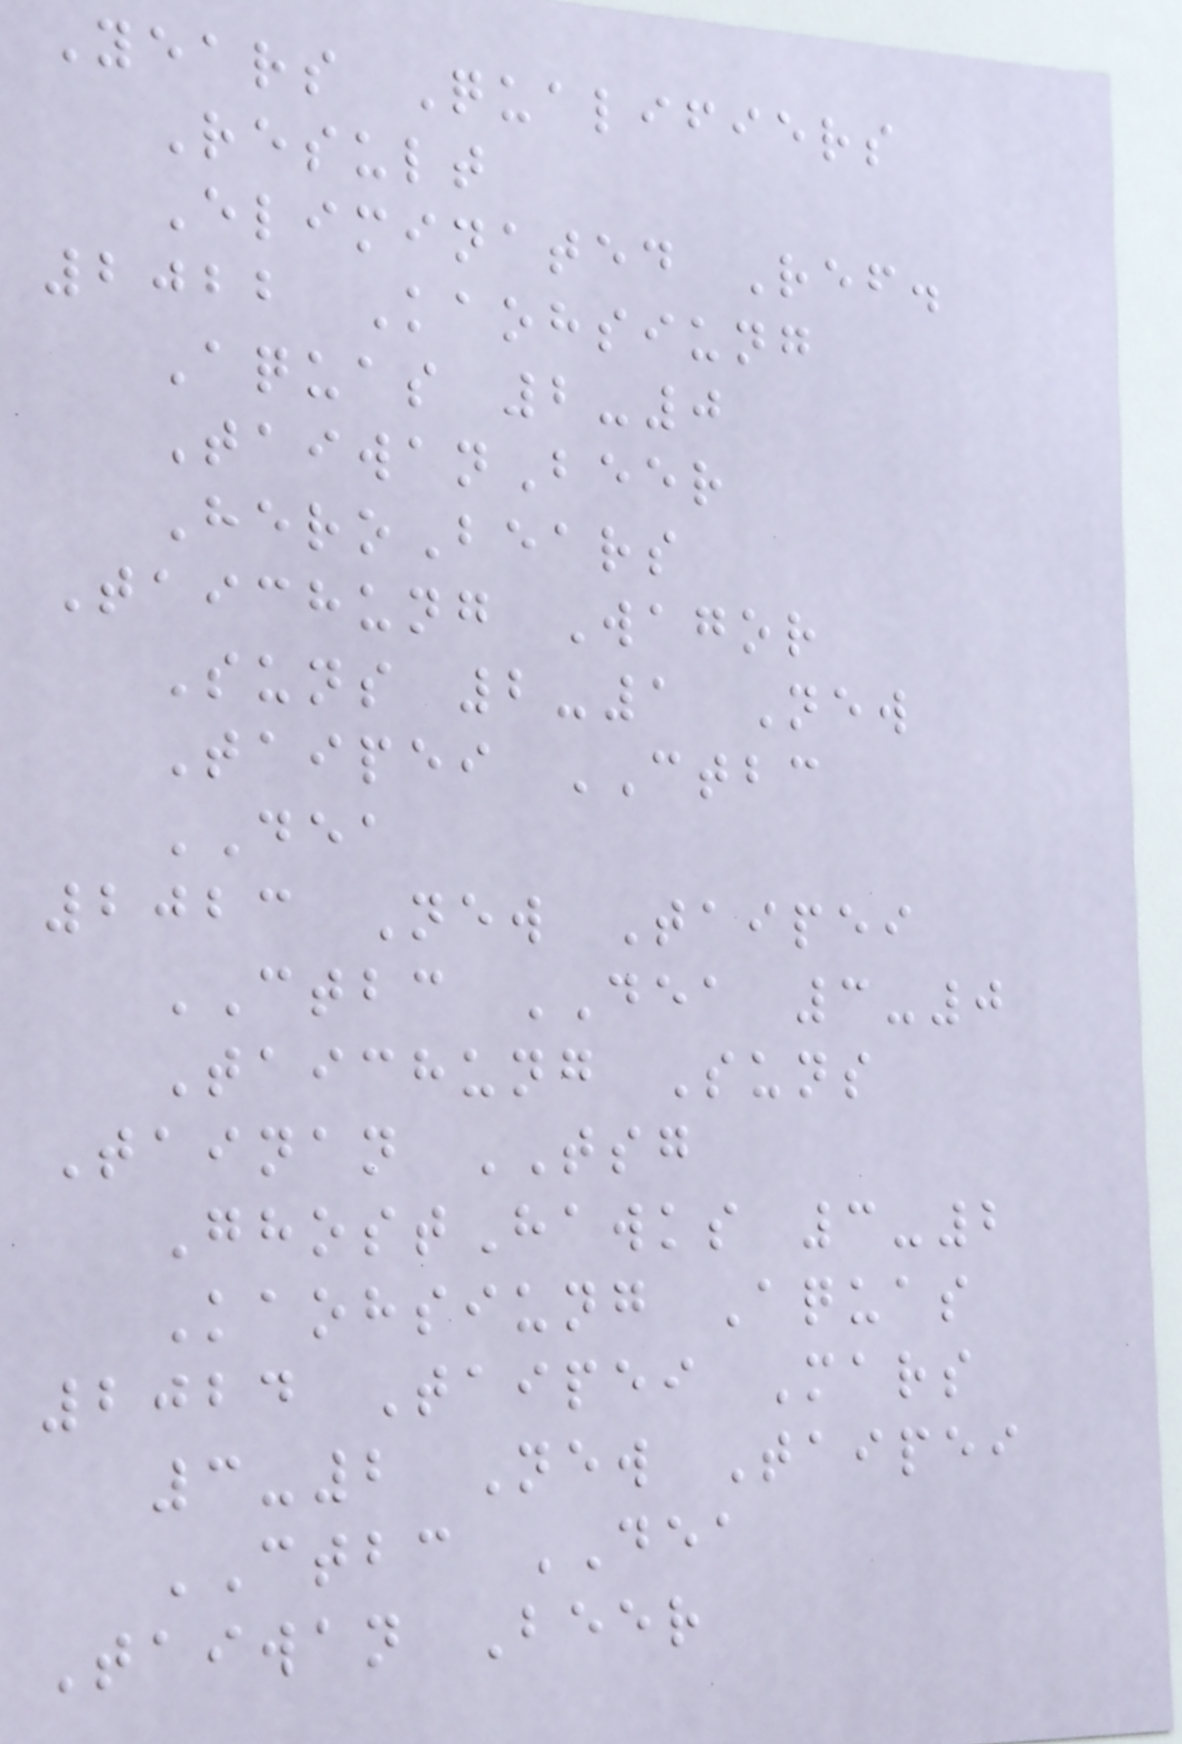Years Qualifiers
Result
Eliminated Ref.
2022 Kaohsiung
Aquas 2-0
TaiwanBeer
HeroBears
Taichung Wagor
Suns 2-1 New
Taipei CTBC
DEA
2023 New Taipei
CTBC DEA 3-0
Taichung Suns
Tainan TSG
GhostHawks 3-2
Kaohsiung Aquas
2024 Taipei Mars
3-2 New Taipei
CTBC DEA
Taiwan Beer
